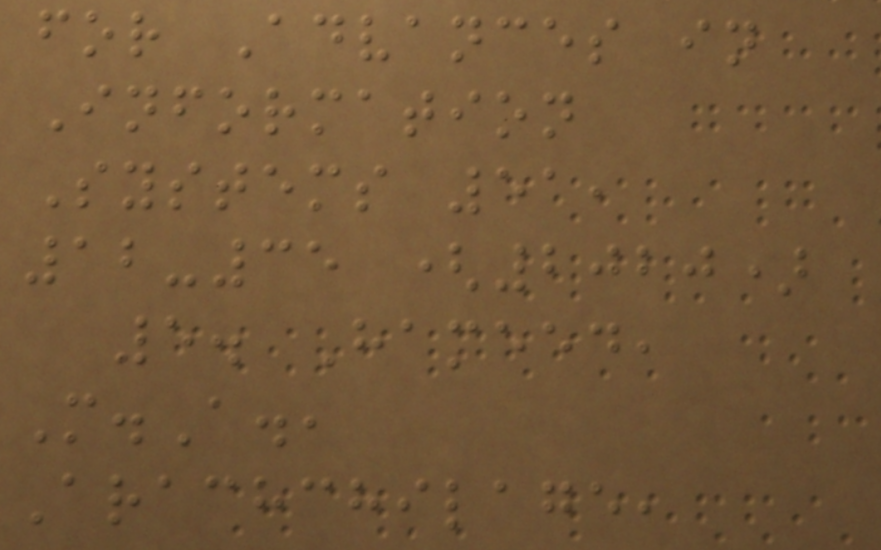for Advances in
Information
Systems 51,
12-35 (2020)
5. Hameed,
M.A.,
Arachchilage,
